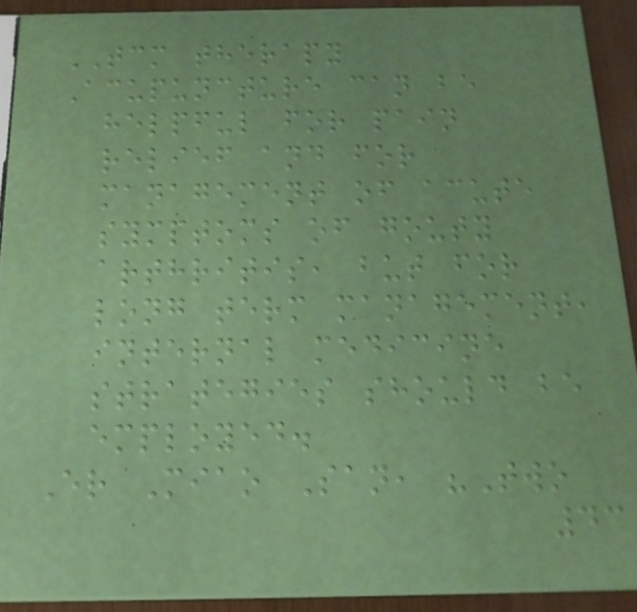TCM therapy
Acupuncture can be
helpful for pain
relief and for
management of acute
symptoms of gouty
arthritis, but for
long term management,
internal medicine
strategies should be
employed.
Er Miao San, "Two
43
